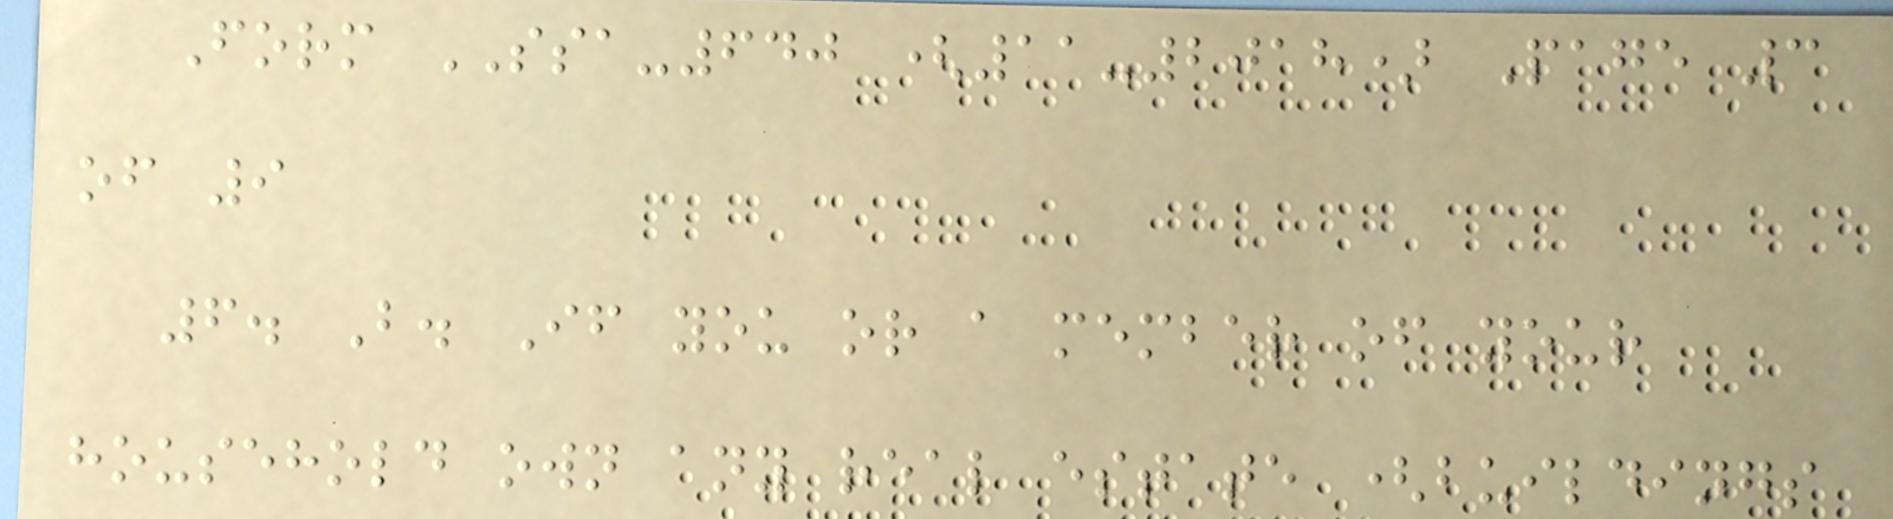Form SSA-640 (11-2018) Page 3
of 9
6. B. If you or a member of your
household own any real estate (buildings
